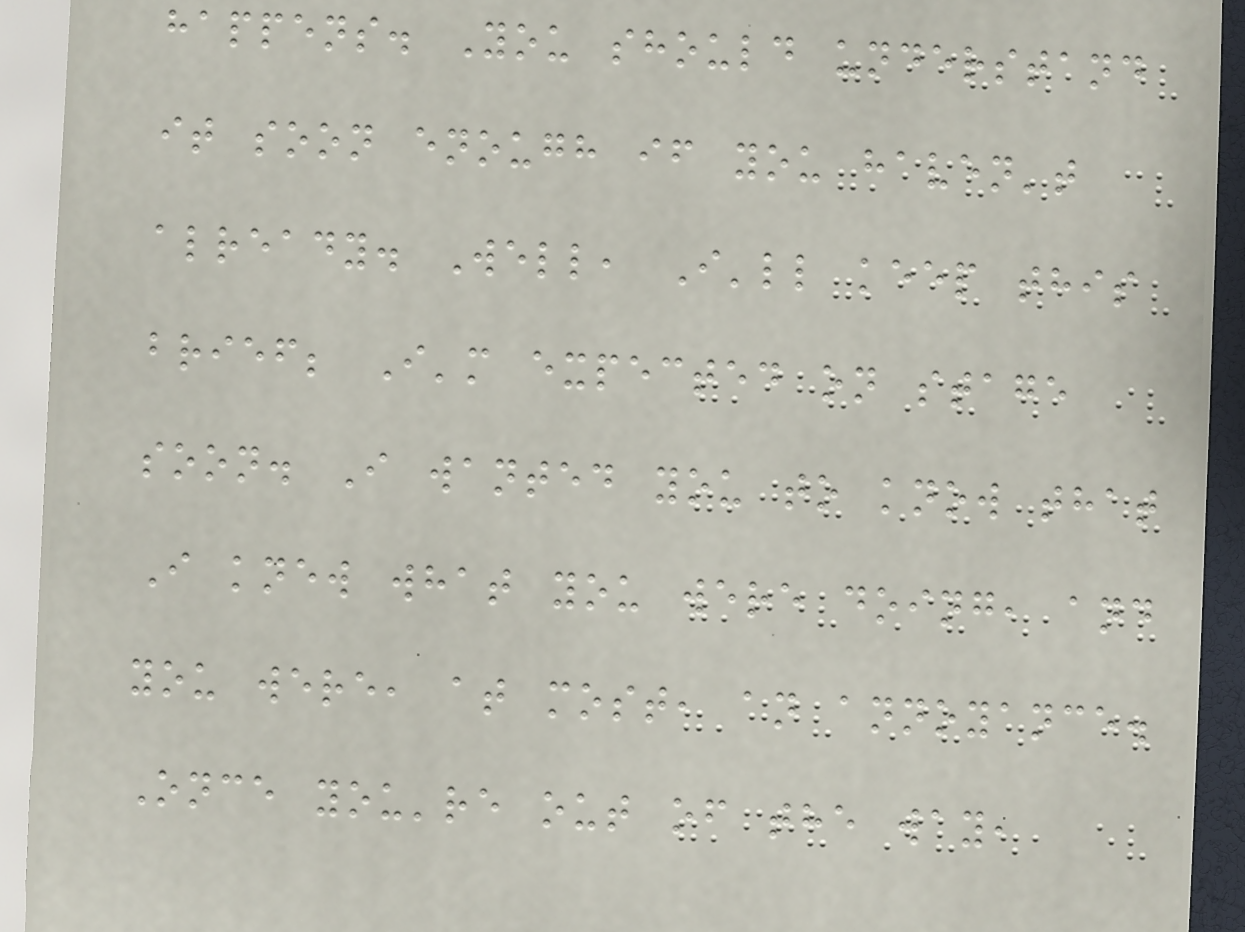happens. You should understand
it soon enough if you haven't
already. Well, I'll keep this
brief; I'm expected on stage
soon. I wanted you to know that
I knew what you were doing, and
you were, at most, an annoyance.
Once you're out of the way,
